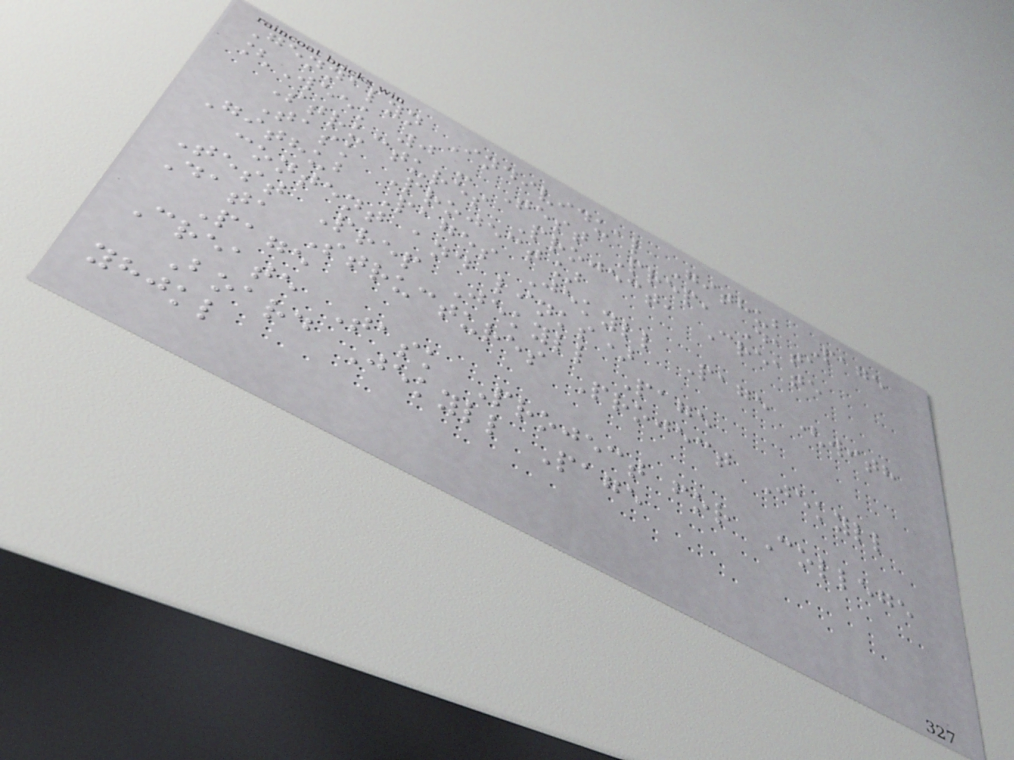Gennalyn Individual Github Page
[Week 0 - Test Prep, Data
Structures Project, Create
Task Project]
Github Pages Jekyll Page (with
content and links)
Test Prep Jekyll Page
Data Structures Project Jekyll
Page
Create Task Project for College
Board Jekyll Page
yhjkl
